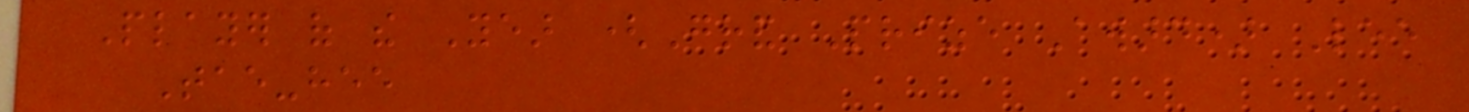Player of the Year (Grand Prize Award) Lee
Tae-hee
